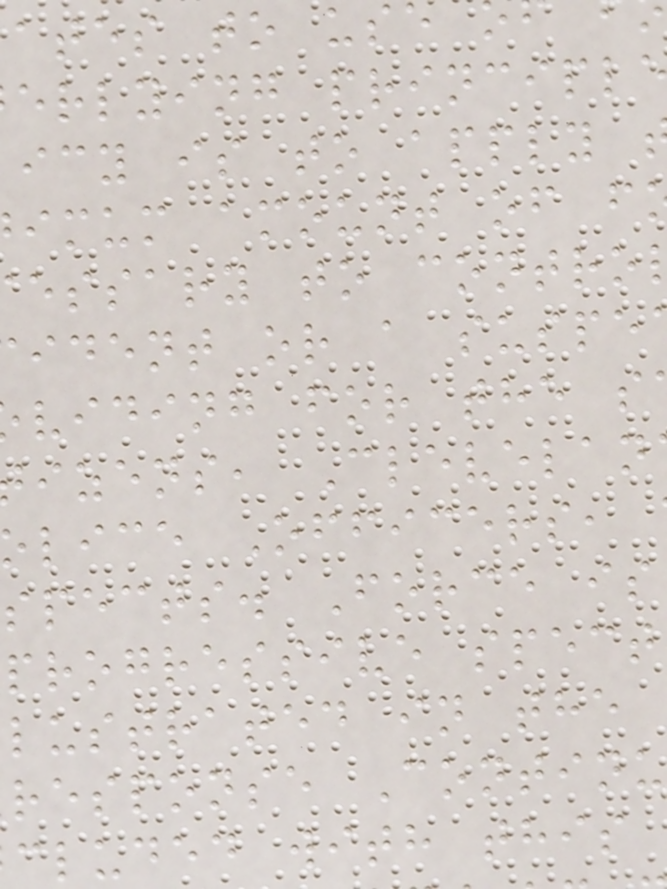ates to use
erlying principl
icy is to apply
imum amount of f
essary to contro
ident or a suspe
viding for the s
izens, Clevelan
lice Officers,
spects. Force is
progressive spect
lustrated in the
response Continu
cluded with this
